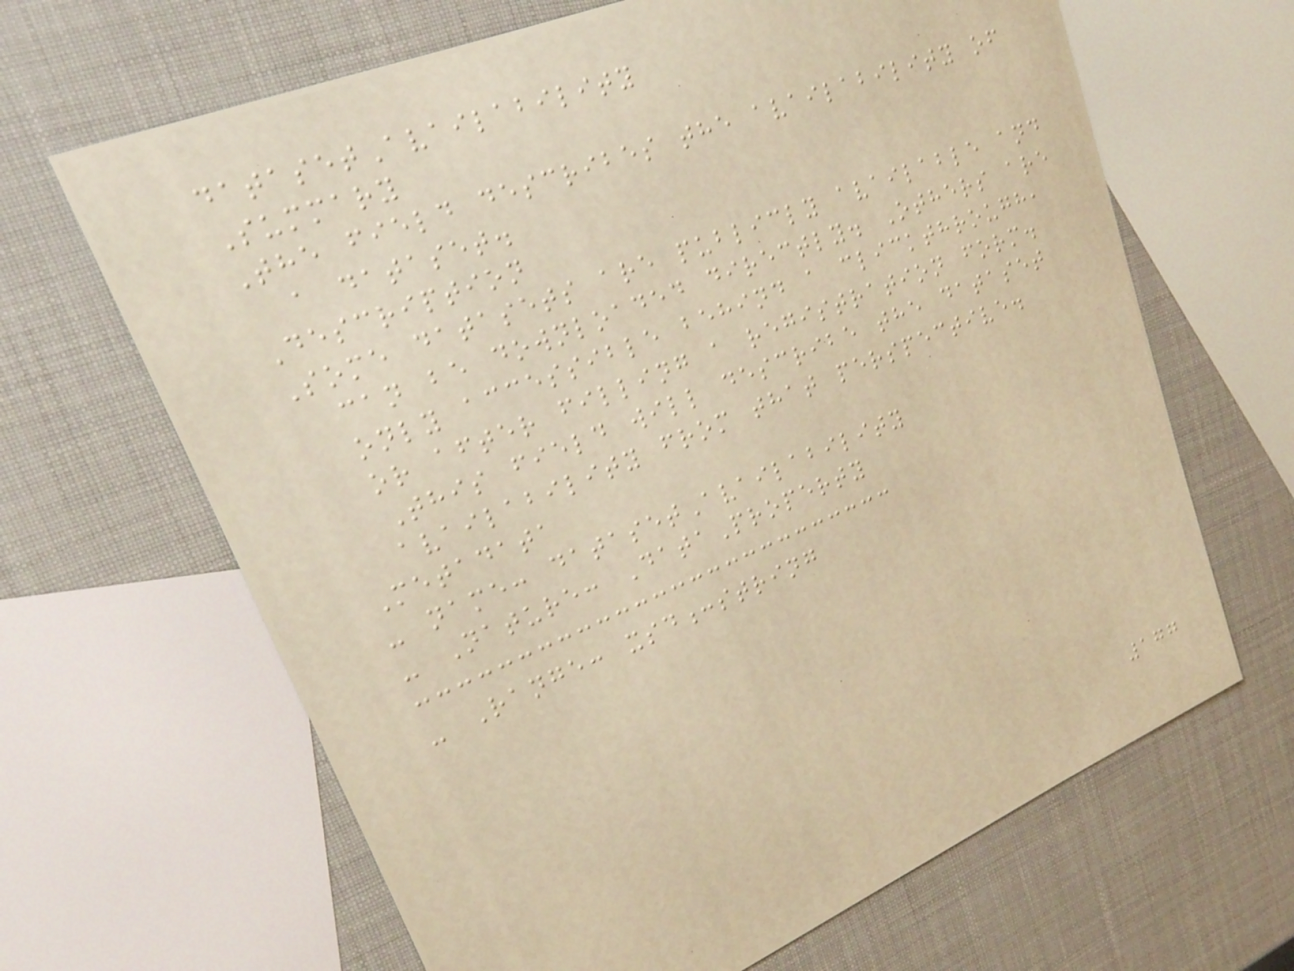datasetAvailability
Summary
The field describes the availability of
a dataset.
Description
Some datasets are publicly available and
can be downloaded directly. Others are
only accessible behind a clickthrough,
or after filling a registration form.
This field will describe the dataset
availability from that perspective.
Metadata
- name: datasetAvailability
- Nature: DataProperty
- Range: xsd:string
177
